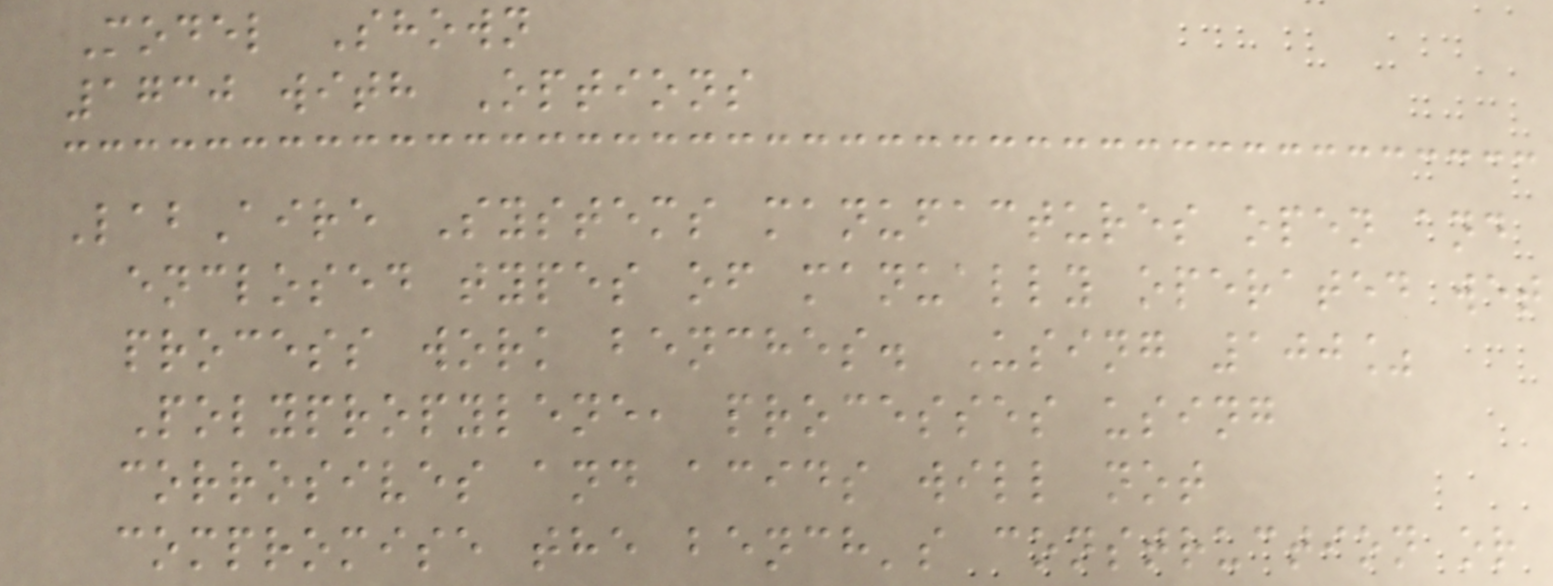Model Shown
1730 with Options
LabAire Systems manufactures open and
enclosed types of manually operated wet
process work benches. Using 100%
Polypropylene, processes using
corrosives and acids will not
compromise the bench's construction or
